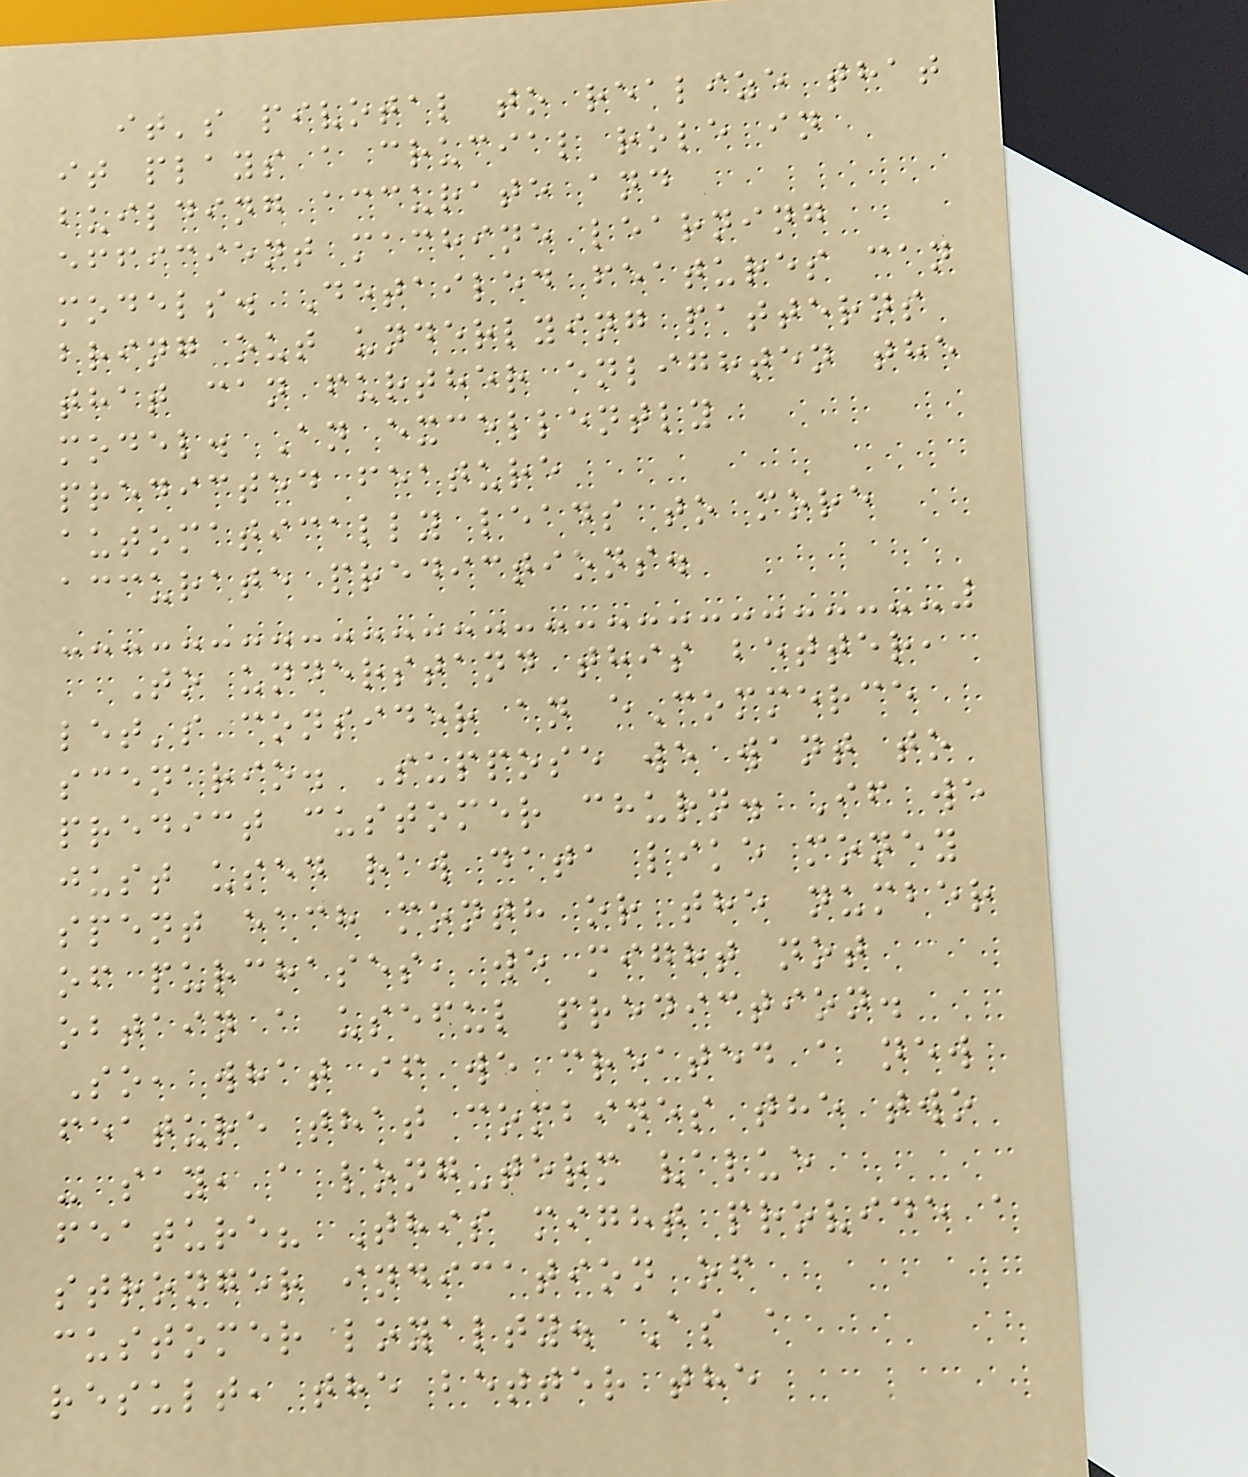it's pivotal to realize that
it plays a crucial role in
building accurate and
efficient machine learning
models. Detailed features can
bring out underlying patterns
that can further enlighten the
model. An excellently
predicted feature
automatically leads to more
accurate predictions.
To understand this better,
let's consider an eCommerce
scenario. Suppose we want to
predict customer churn. If we
just used raw data like money
spent each month or the number
of purchases, we might not
obtain a useful prediction.
So, what if we created a new
feature that combines the two
- say, a long-term value
feature? This might provide a
stronger indication of
customer loyalty. As a
result, the better the
